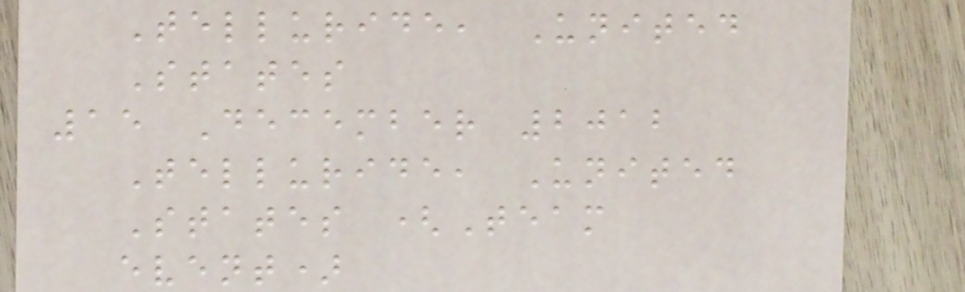Telluride, United
States
15 December 2012
Telluride, United
States (Team
event)
